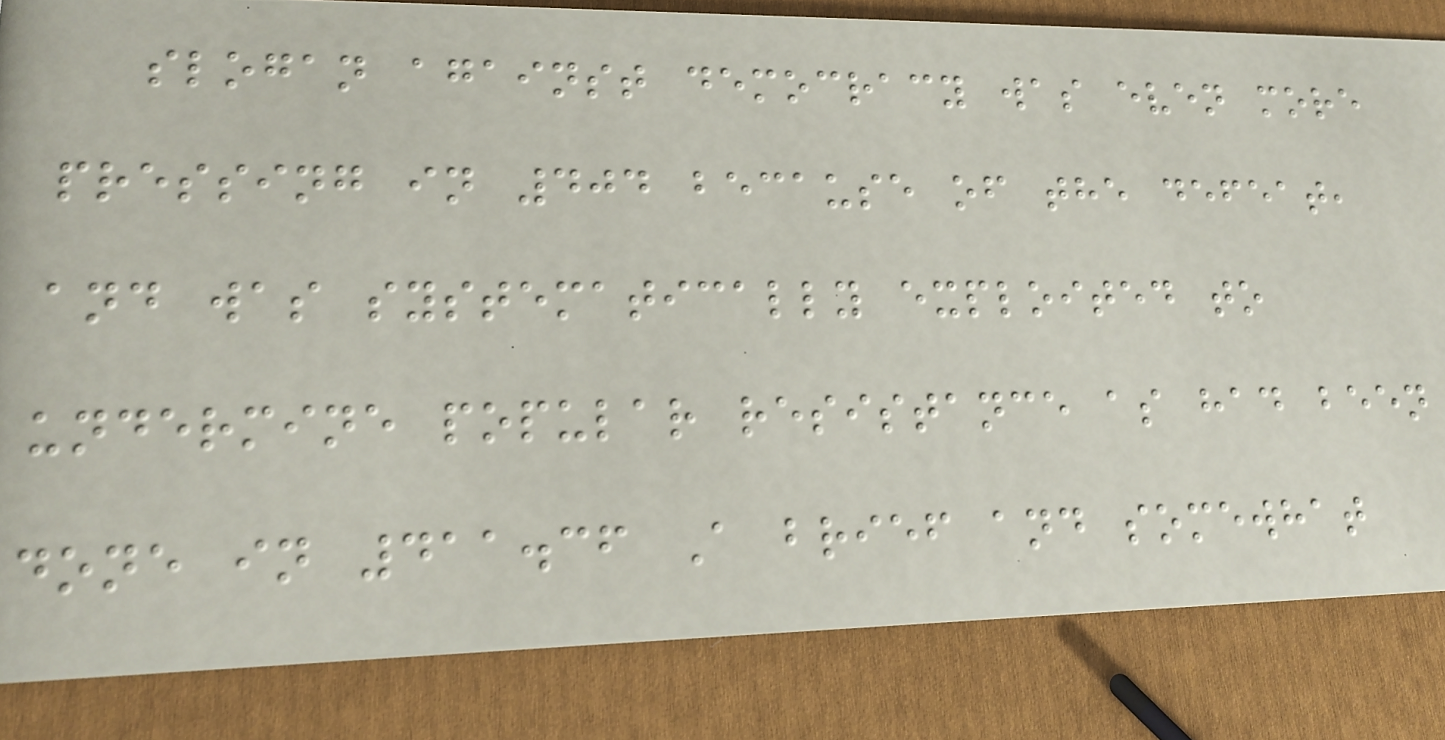slogan against democracy was even more
pressing in 404 because of the defeat,
and was systematically exploited to
undermine popular resistance as had been
done in 411.36 A brief and somewhat
